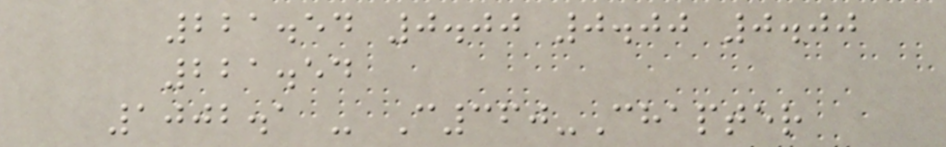221.54 0.00 0.00 0.00
221.54
1002.1 - C360-Chapter
